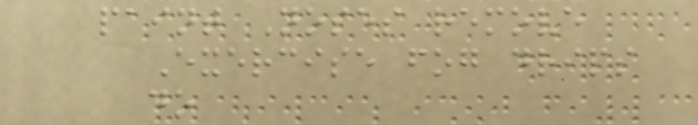paint Noses remove
Exercise fog drips
do
